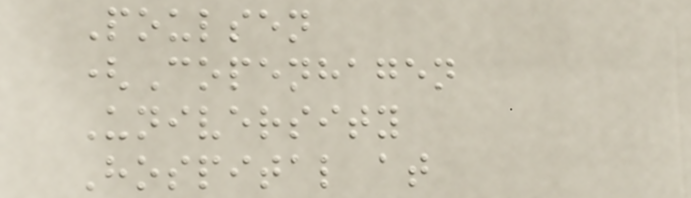Poulsen
(Copenhagen
University
Hospital at
